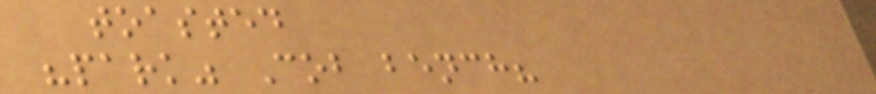toasted
"park" Cob bench?
